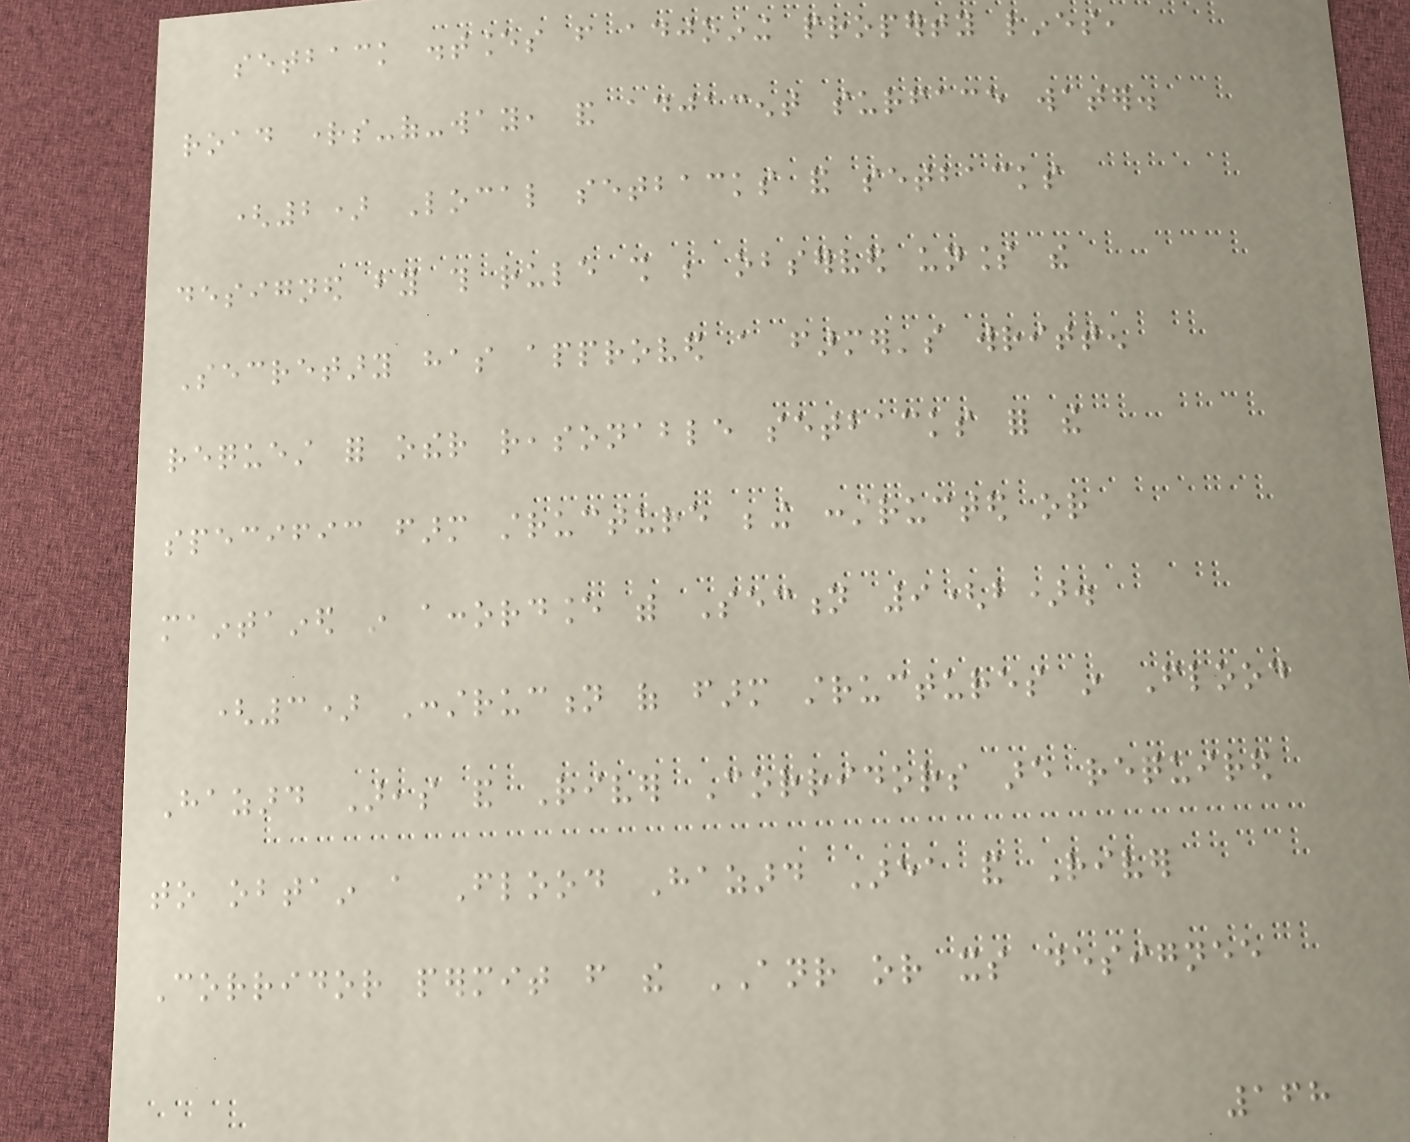setback distances from adjoining property lines,
road rights-of-way, and adjacent surface water.
(2) Local setbacks and setbacks
designed by this rule shall be observed unless the
Secretary has approved a farmer's written
request for other reasonable setbacks for the
specific farm structure being constructed or
maintained in accordance with Section 9(b).
(3) Construction of farm structures in Flood
Hazard Areas and River Corridors are required
to obtain a Flood Hazard Area and River
Corridor permit from the ANR or its designee
168
